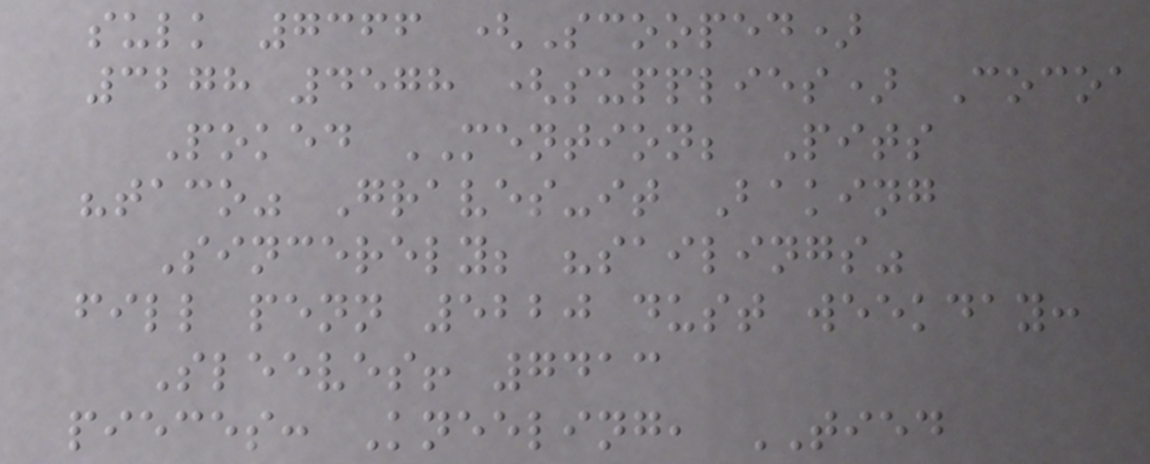sulk 7366 (Scooped)
3278 4578 (supplies) Cocoa
Poked MENTION; Pits
"taco" Graves-it Baking
Sincerely; "sailings"
fill penn 5220 dust weekday:
Sleeves! 7413
pieces: Kneeling, TIED
